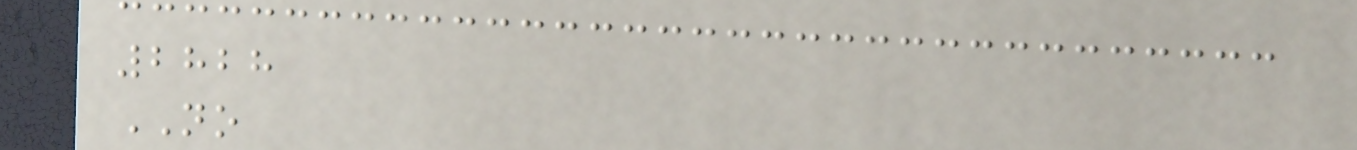2828
NO
